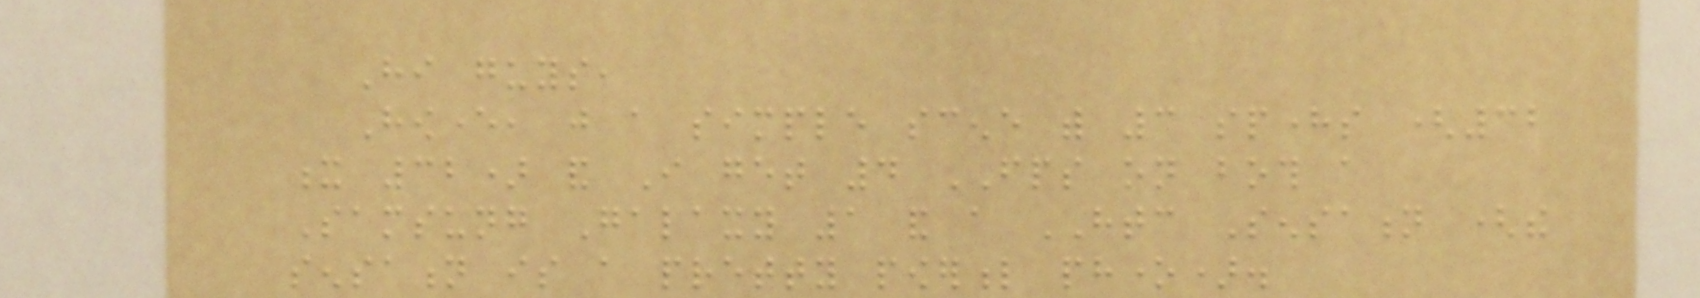Hi guys,
However, just a simple scene with 3 spheres (32
x 32) and I get 4 FPS on both a
Samsung Galaxy 1 and a HTC Sensation (the
sensation is a pretty powerful phone).
